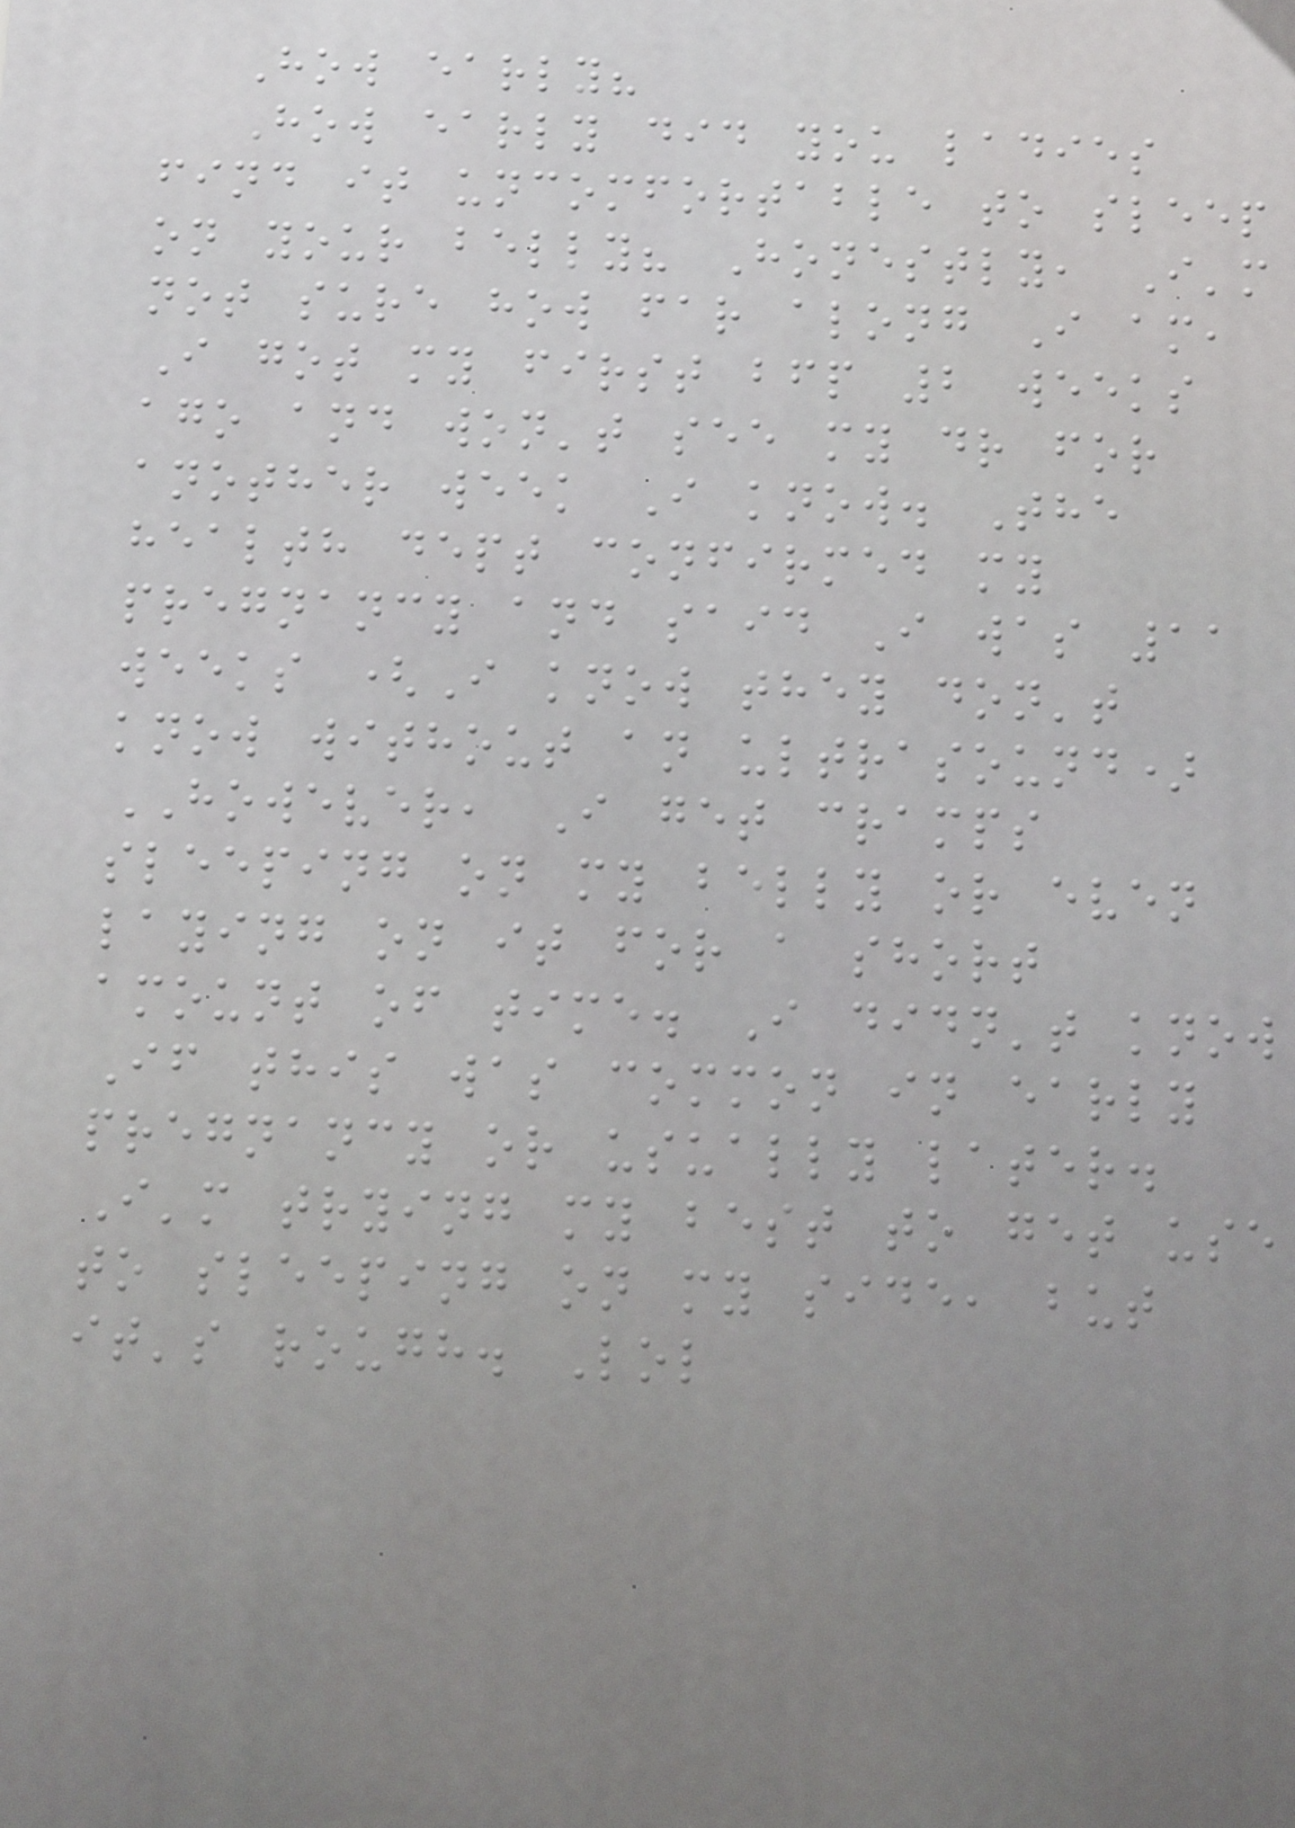How early?
How early did you ladies
find it uncomfortable to sleep
on your belly? Honestly, I'm
not sure how far along I am,
I got my first bfp 2 weeks
ago and won't see my dr for
another week I know. The
health dept confirmed my
pregnancy and said I was 11
weeks (I know they don't
know without an ultrasound)
HOWEVER, I get cramps
sleeping on my belly or even
laying on it for a short
amount of time. I didn't know
If this was common in early
pregnancy or usually later.
I'm trying my best to get use
to sleeping on my side, but
it's rough. Lol
